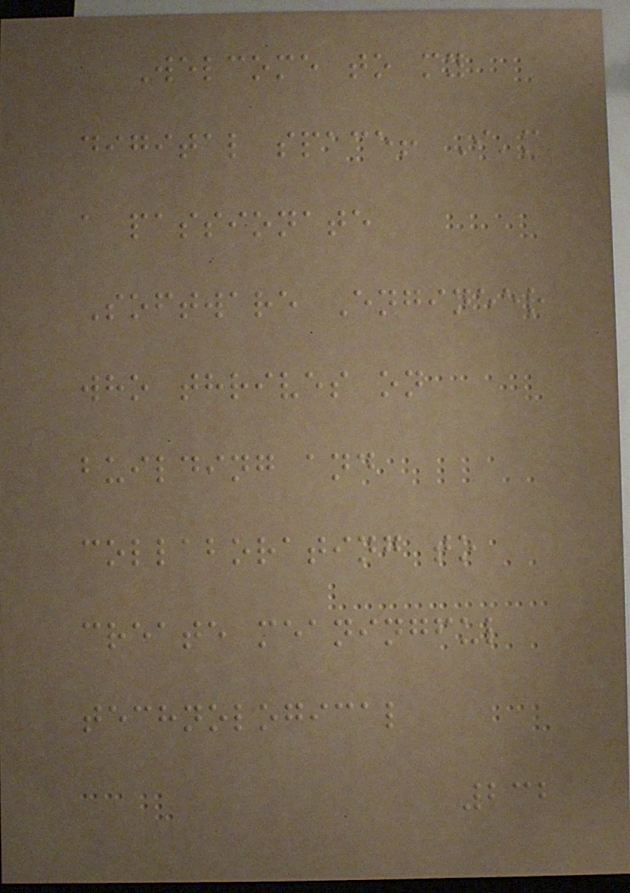Welcome to my
digital space! I'm
a passionate
Software Engineer
who thrives on
building and
collaborating to
create meaningful
technological
232
